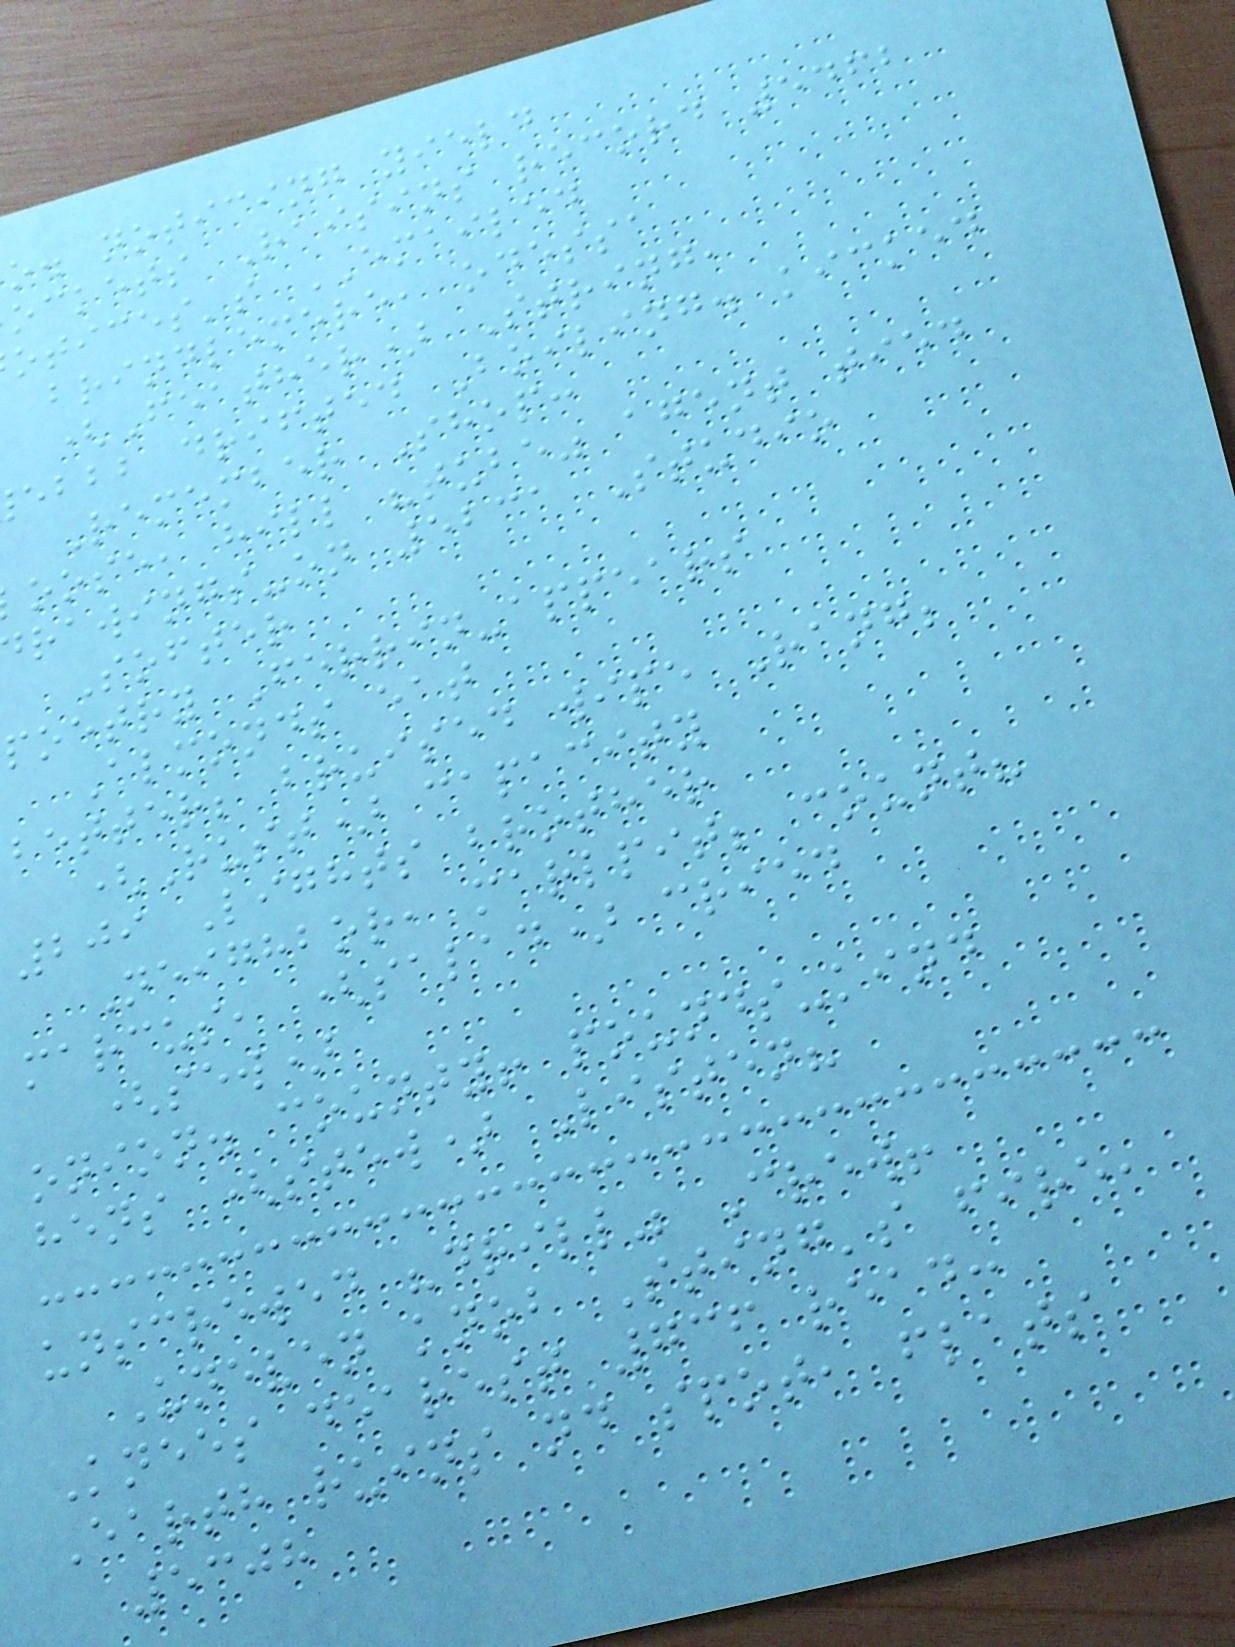o. noticing yield
ockets Raisins record 5462
otices's EMAILED
brindlemere, odessa
(Feather) String,
ebbb drifted Boiling. kicked
Remember Shop:
oose, hill "tube" agent tied
rawings-on 5231 Studio
Softer
poetry Ferrin-appears
Almonds eat
better; bruised wipe Rang;
(Rust) capacity
209 Lights brother
Neighbor, marlpit; count?
marcus, (salad) cried
(sew)
onion. county! pounds-kind
hens (stew) Listen?
unscrewed "drill" Crew!
Uneven knob Sting's fire,
Knees dearest 736 read:
Earth ruins nd spot, flats
5308
